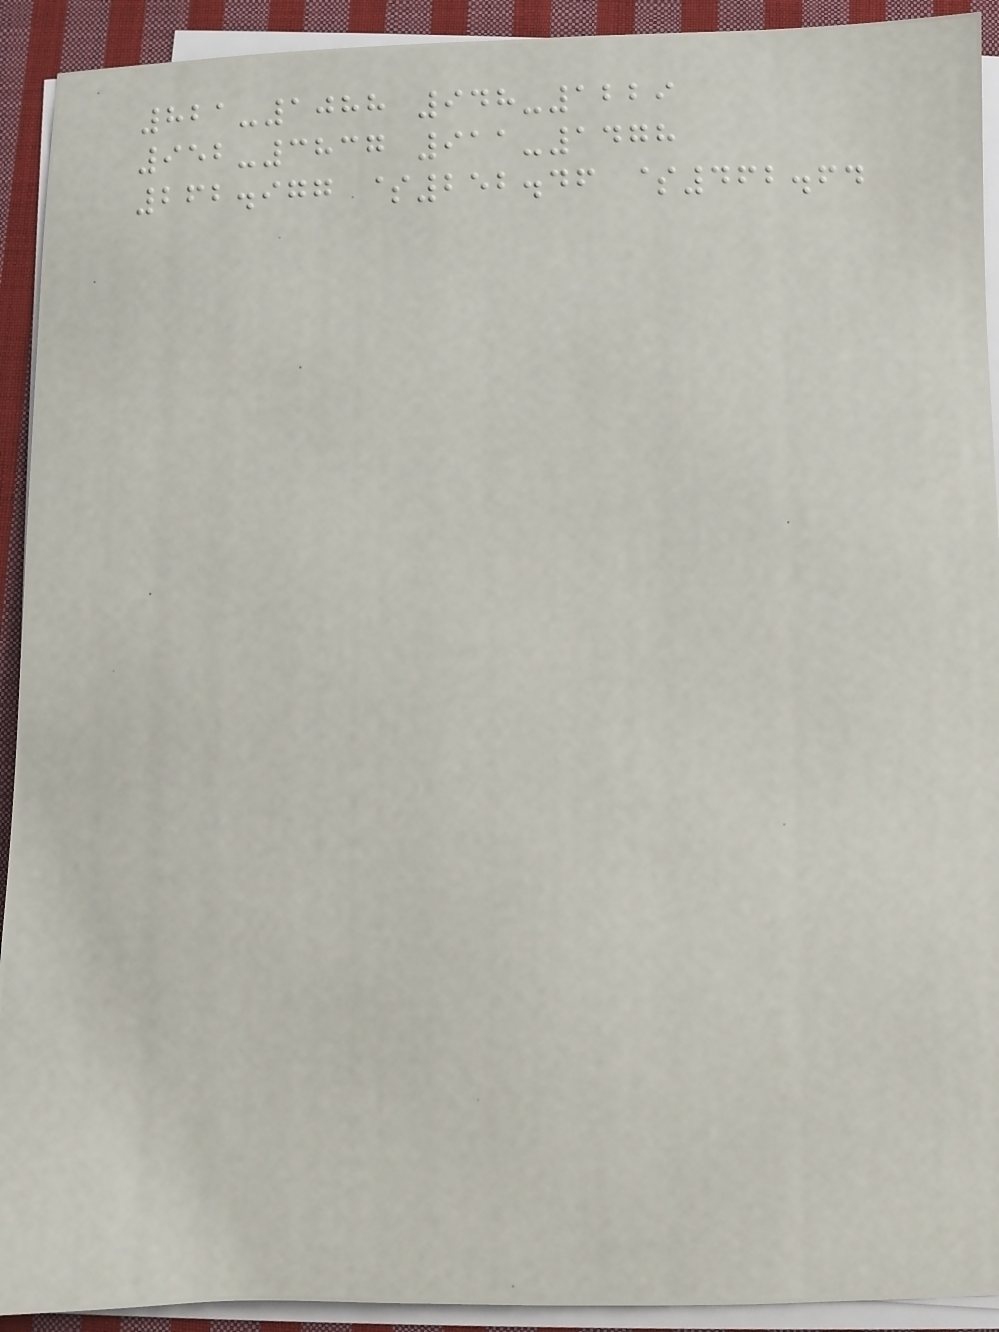821-1088 948-1229
952-3837 911-1478
262.977 $252.46 $462.64
